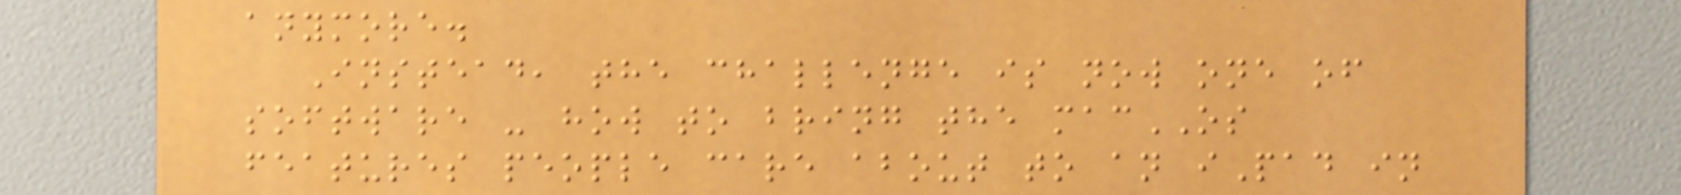anymore.
Instead, the challenge is now one of
software - how to bring the macOS
features people care about to an iPad in
